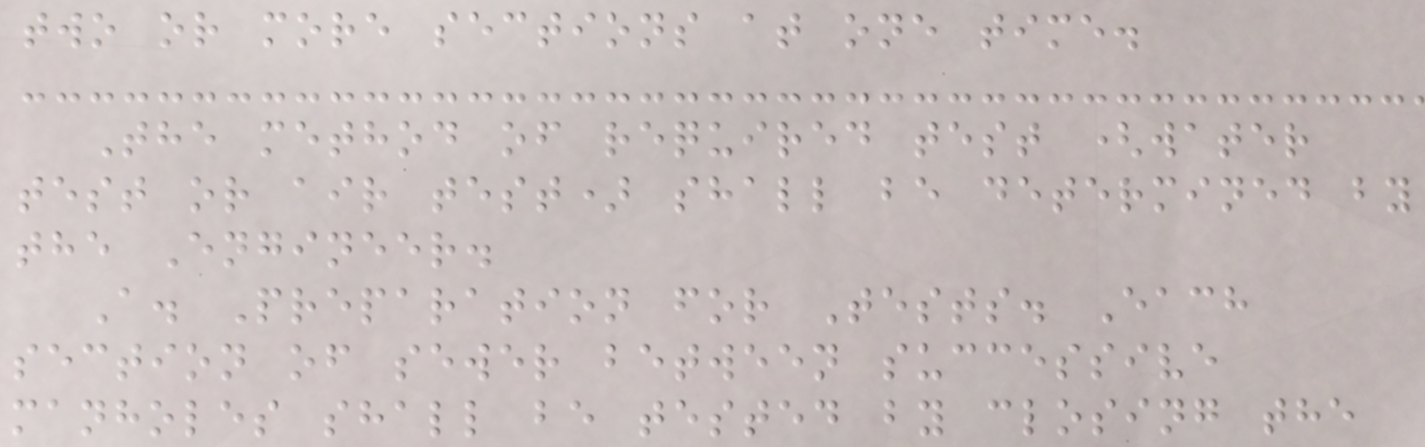two or more sections at one time.
The method of required test (water
test or air test) shall be determined by
the Engineer.
A. Preparation for Tests. Each
section of sewer between successive
manholes shall be tested by closing the
